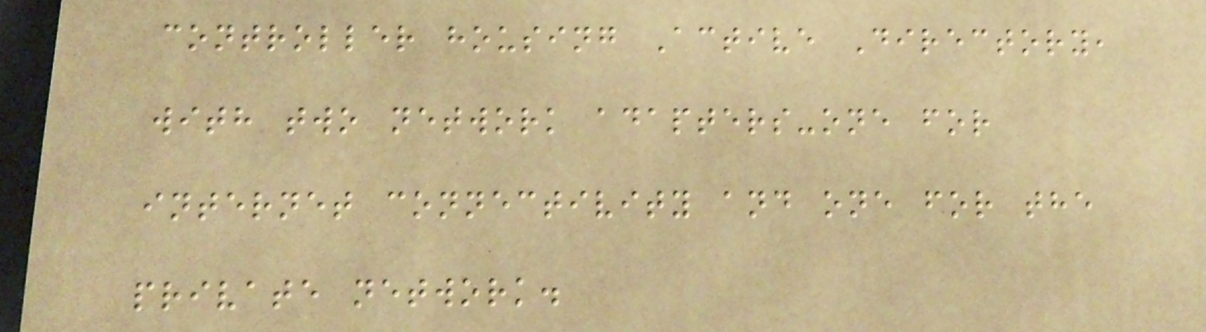controller housing Active Directory,
with two network adapters-one for
internet connectivity and one for the
private network.
